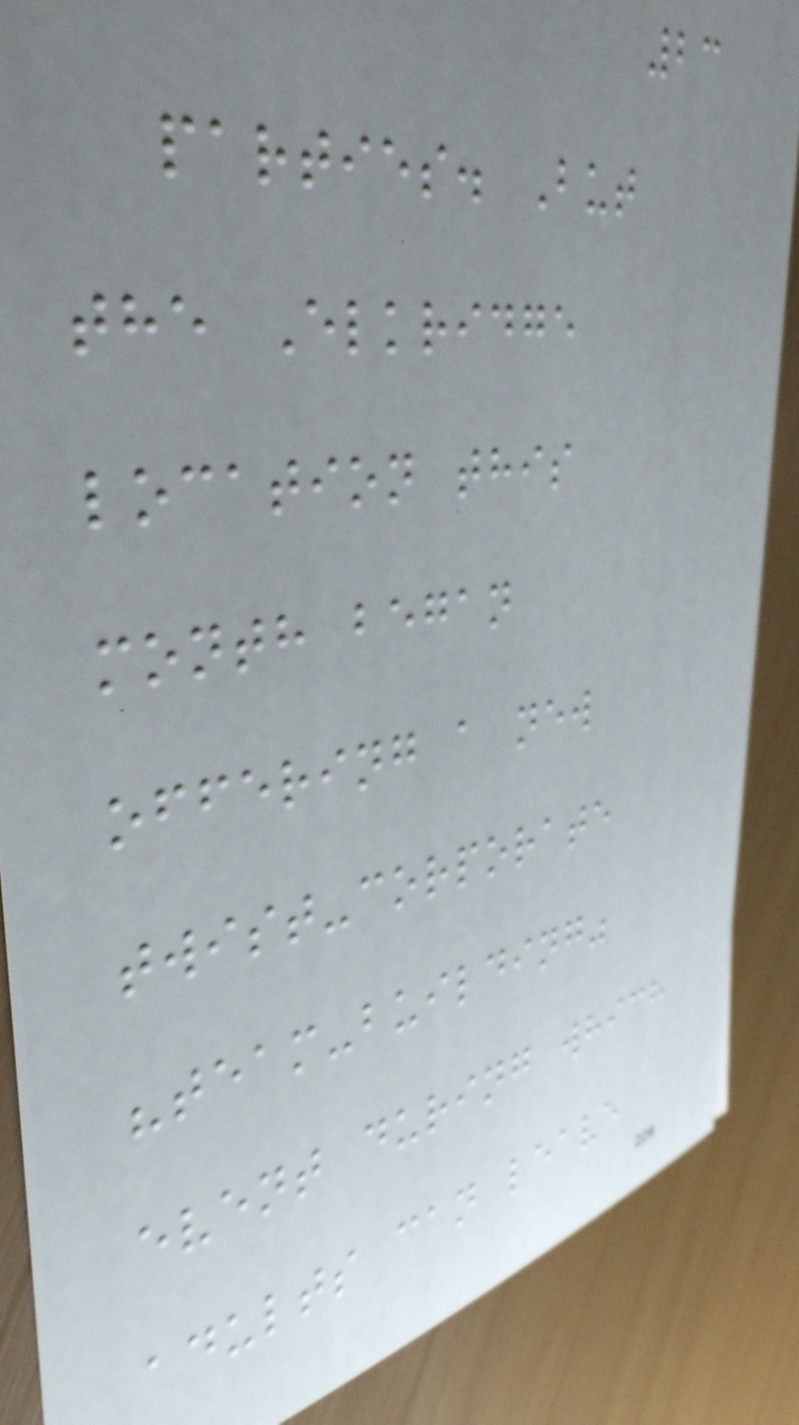23
parties. But
the Elkridge
location this
month began
offering a new
twist-corporate
"team-building"
event during which
adults can leave
